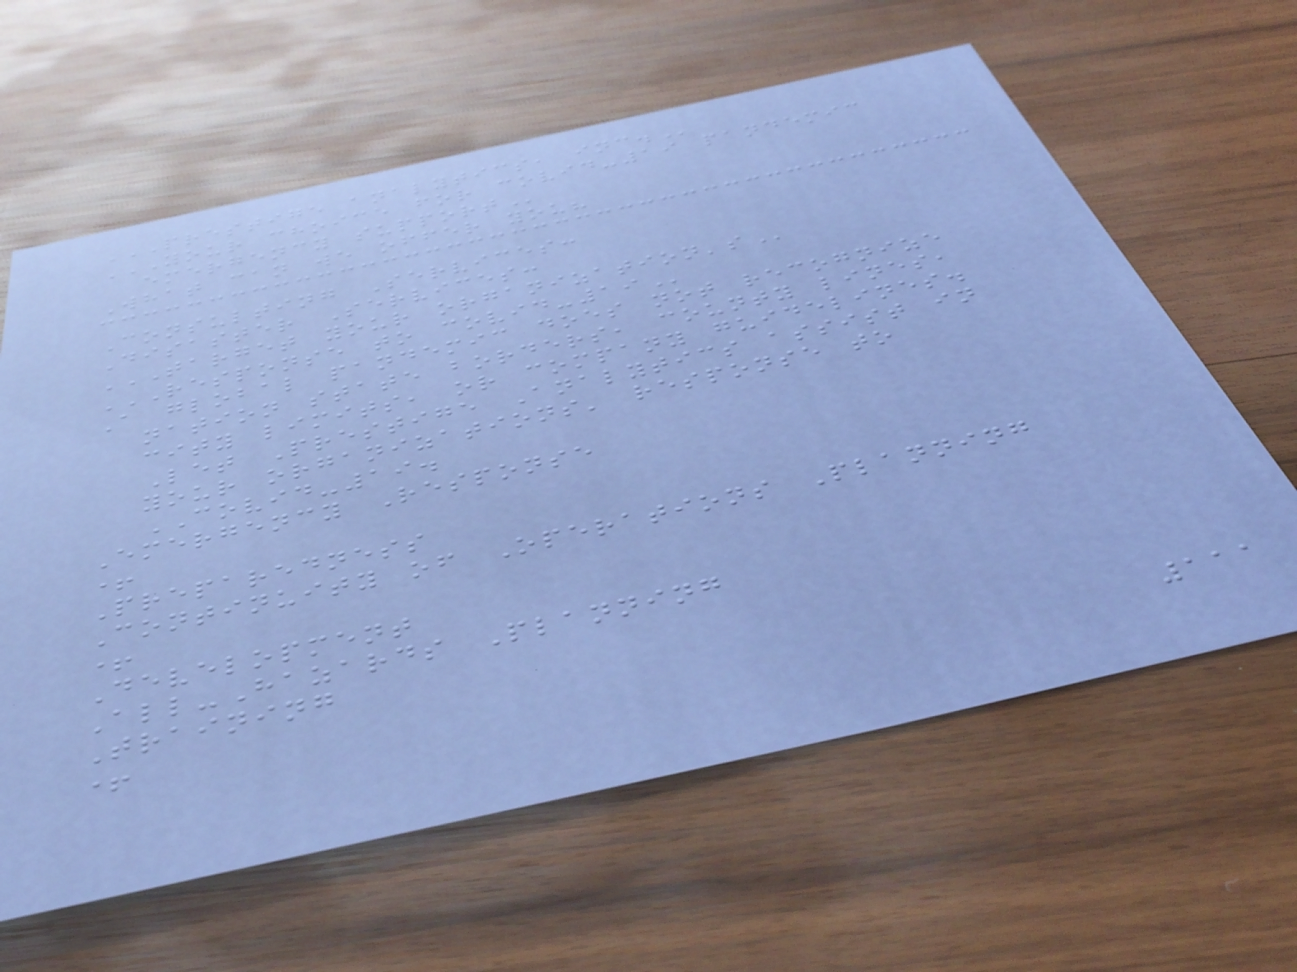PRESTIGE ANALYTICS, INC.
YOUR CHOICE FOR COVID-19 PANDEMIC
EMERGENCY SUPPORT
What can we offer you?
Consulting Services:
Disaster Services:
TARGET YOUR ORGANIZATION'S
RESPONSE TO COVID-19
A global pandemic does not recognize
nation state borders, county lines,
city limits, or company guidelines.
Let Prestige Analytics assist in
your organizations' response to
COVID-19.
Emergency Response
+
Preparedness
Continuity of Operations Planning
+
Development
All-Hazards Planning
Training
+
111
